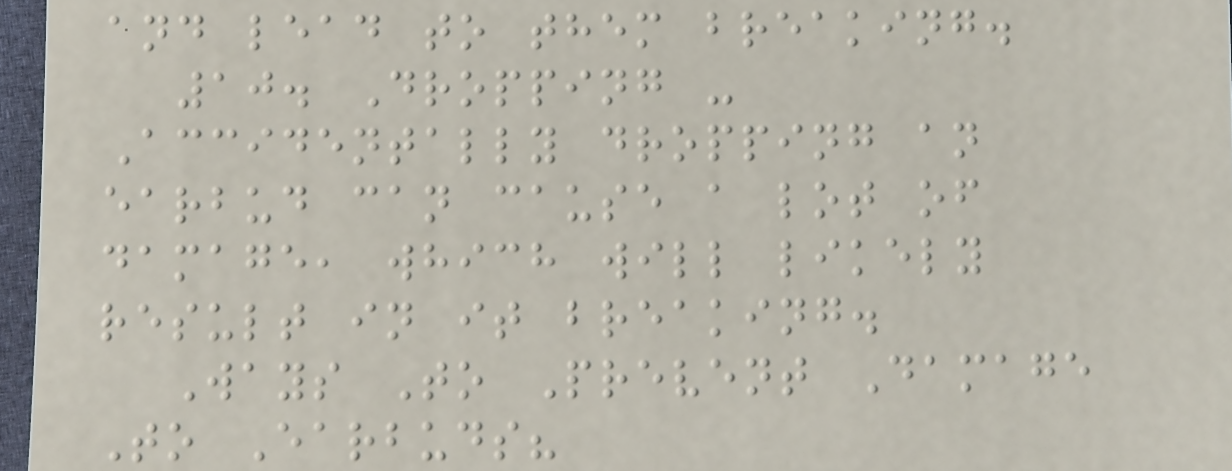and lead to them breaking.
10. Dropping -
Accidentally dropping an
earbud can cause a lot of
damage, which will likely
result in it breaking.
Ways To Prevent Damage
To Earbuds?
